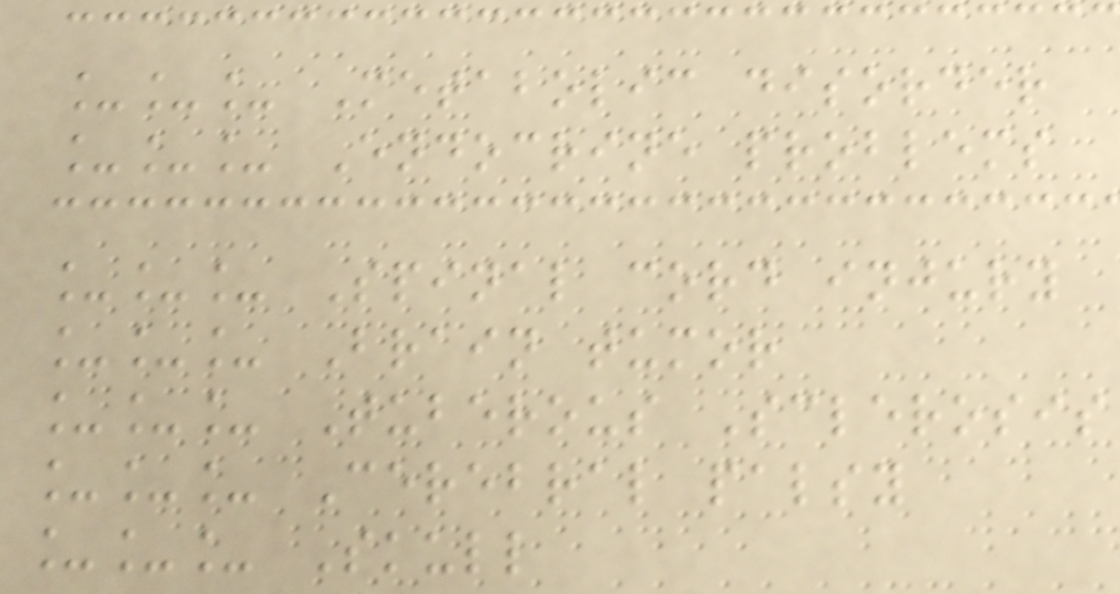___ Metabolic disorder
___ Endocrine problems
___ Spinal cord injury
___ Brain tumor
___ Tuberous Sclerosis
___ Cerebral palsy
___ Skull
